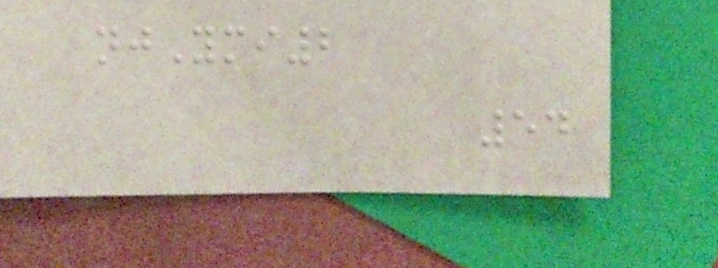njYmi2
54
